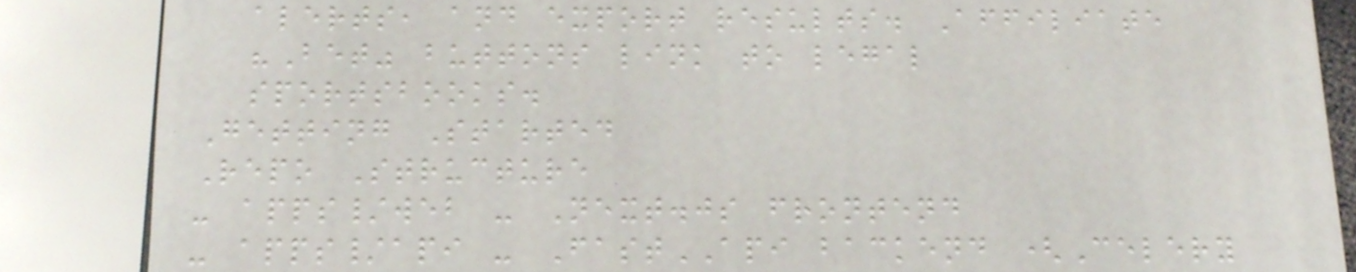alerts, and export results. Affiliate
"Bet" buttons link to legal
sportsbooks.
Getting Started
Repo Structure
- apps/web - Next.js frontend
- apps/api - FastAPI backend (Celery
